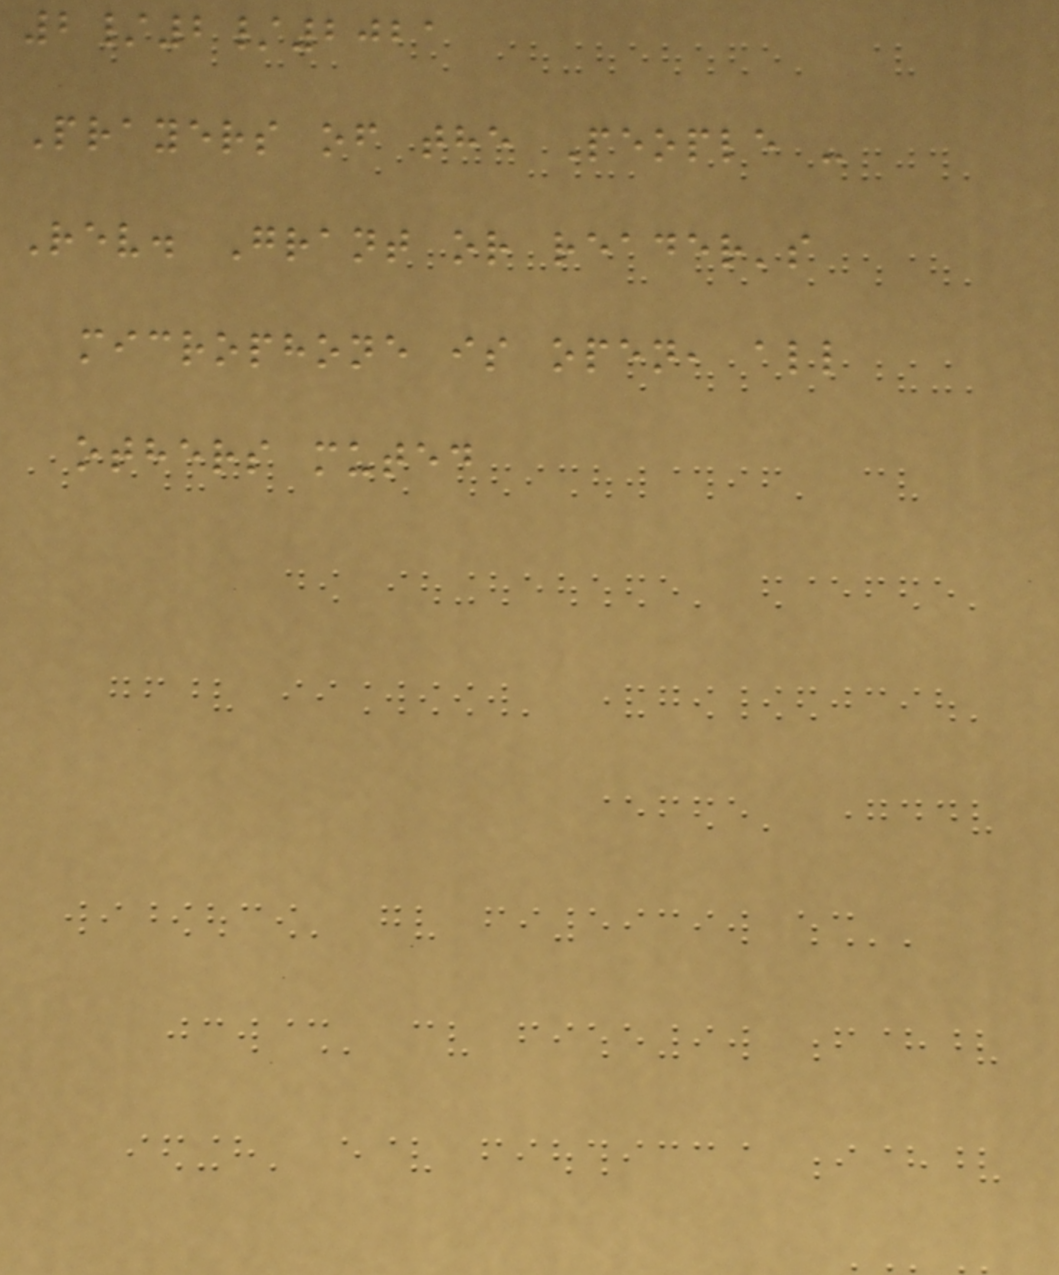2/2/2021
Prayers of the People -
Rev. Grant or reader's
microphone is open, all
others muted
